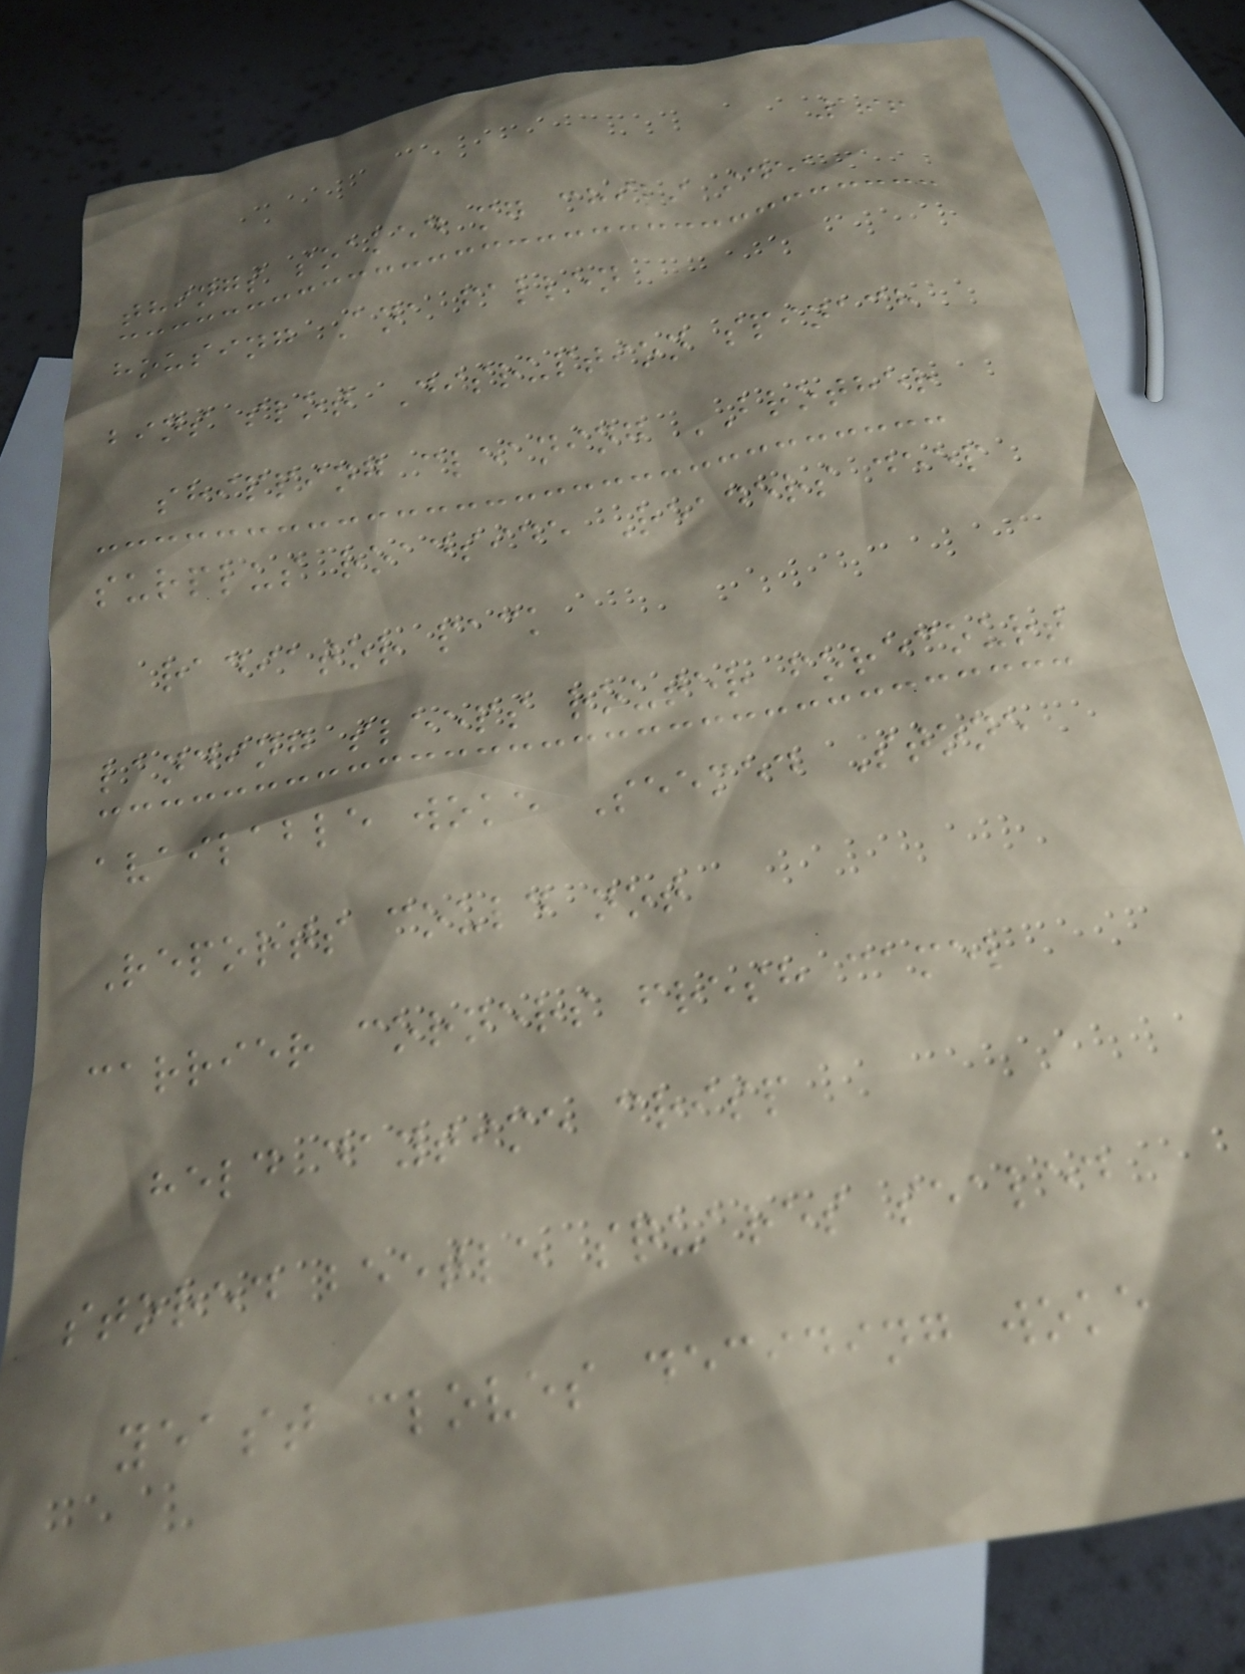196
things soaked mg chili idea
housing Ana fallen
bins slot Disruption spinach
shipping cleaning BROTHER
surplus roadside Readers deep
radiator pack
landing sleeps router forecourt
available woke Seemed Stone
Reports could not
carrier corners fresh camel
held daytime crisp
stored beetle squares sealed
yeast cloves deciding woke
